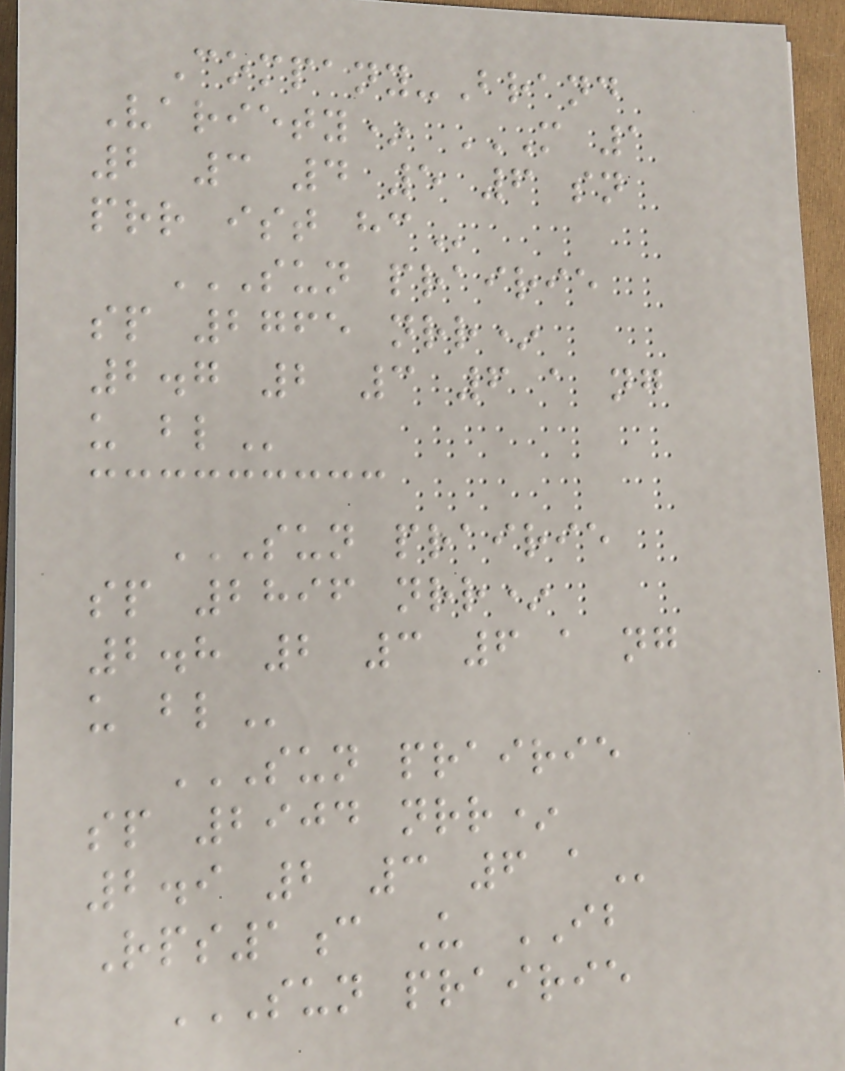Company-Brand
Variety* M 1
2 3 4 5 6 SN
PRR IST HC
SUN PRAIRIE
SP 2765 NRR*
2.7 2 3 6 A NG
U BL
SUN PRAIRIE
SP 2896 NRR*
2.8 2 3 6 A NG
U BL
SUN PRAIRIE
SP 2904 NRR*
2.9 2 3 6 A
Rps1c U IB
SUN PRAIRIE
